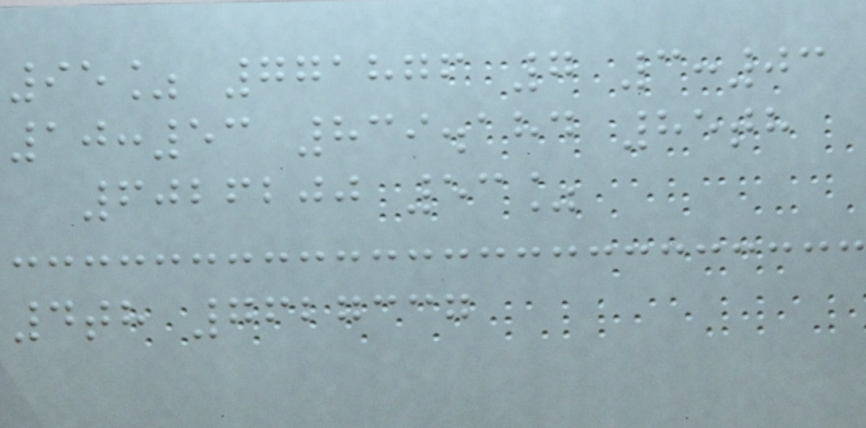95% 771876 7 3:03
10:53 839.184 85th
6026200 53%
4th 7627337
